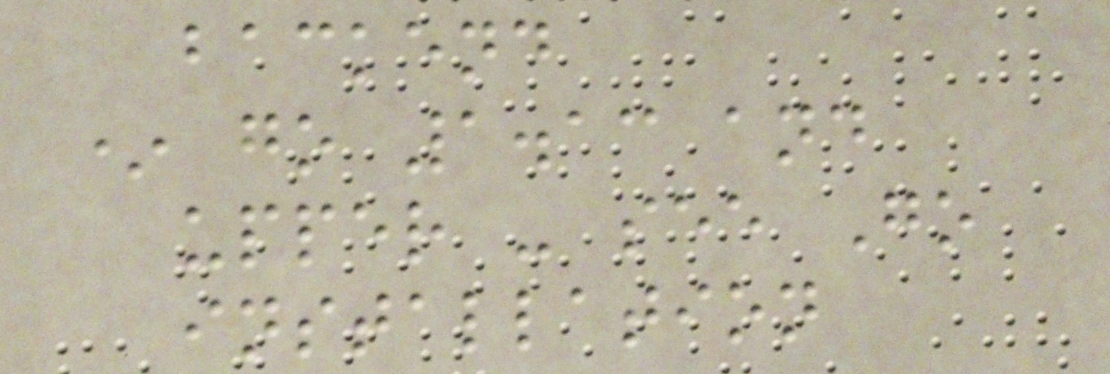backend
* go 1.13 and
upper - see Go
installation
